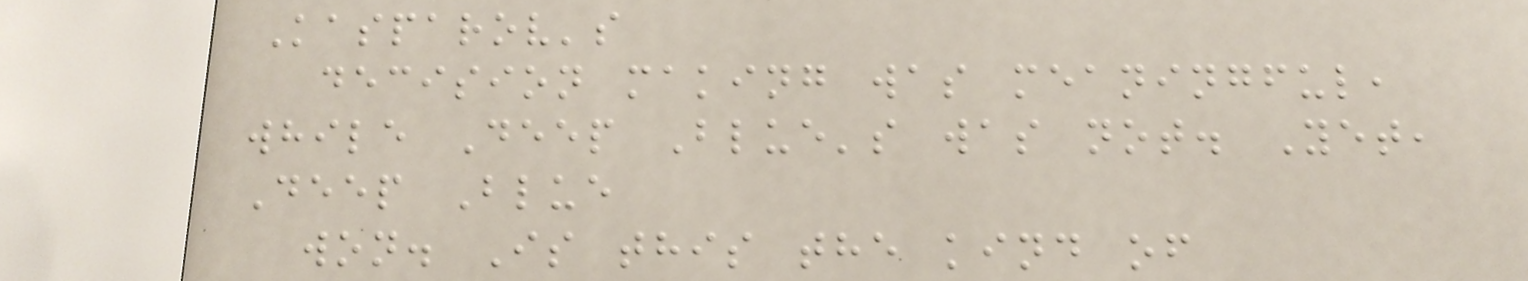Kasparov's
decision making was meaningful,
while Deep Blue's was not. Yet,
Deep Blue
won. Is this the kind of
